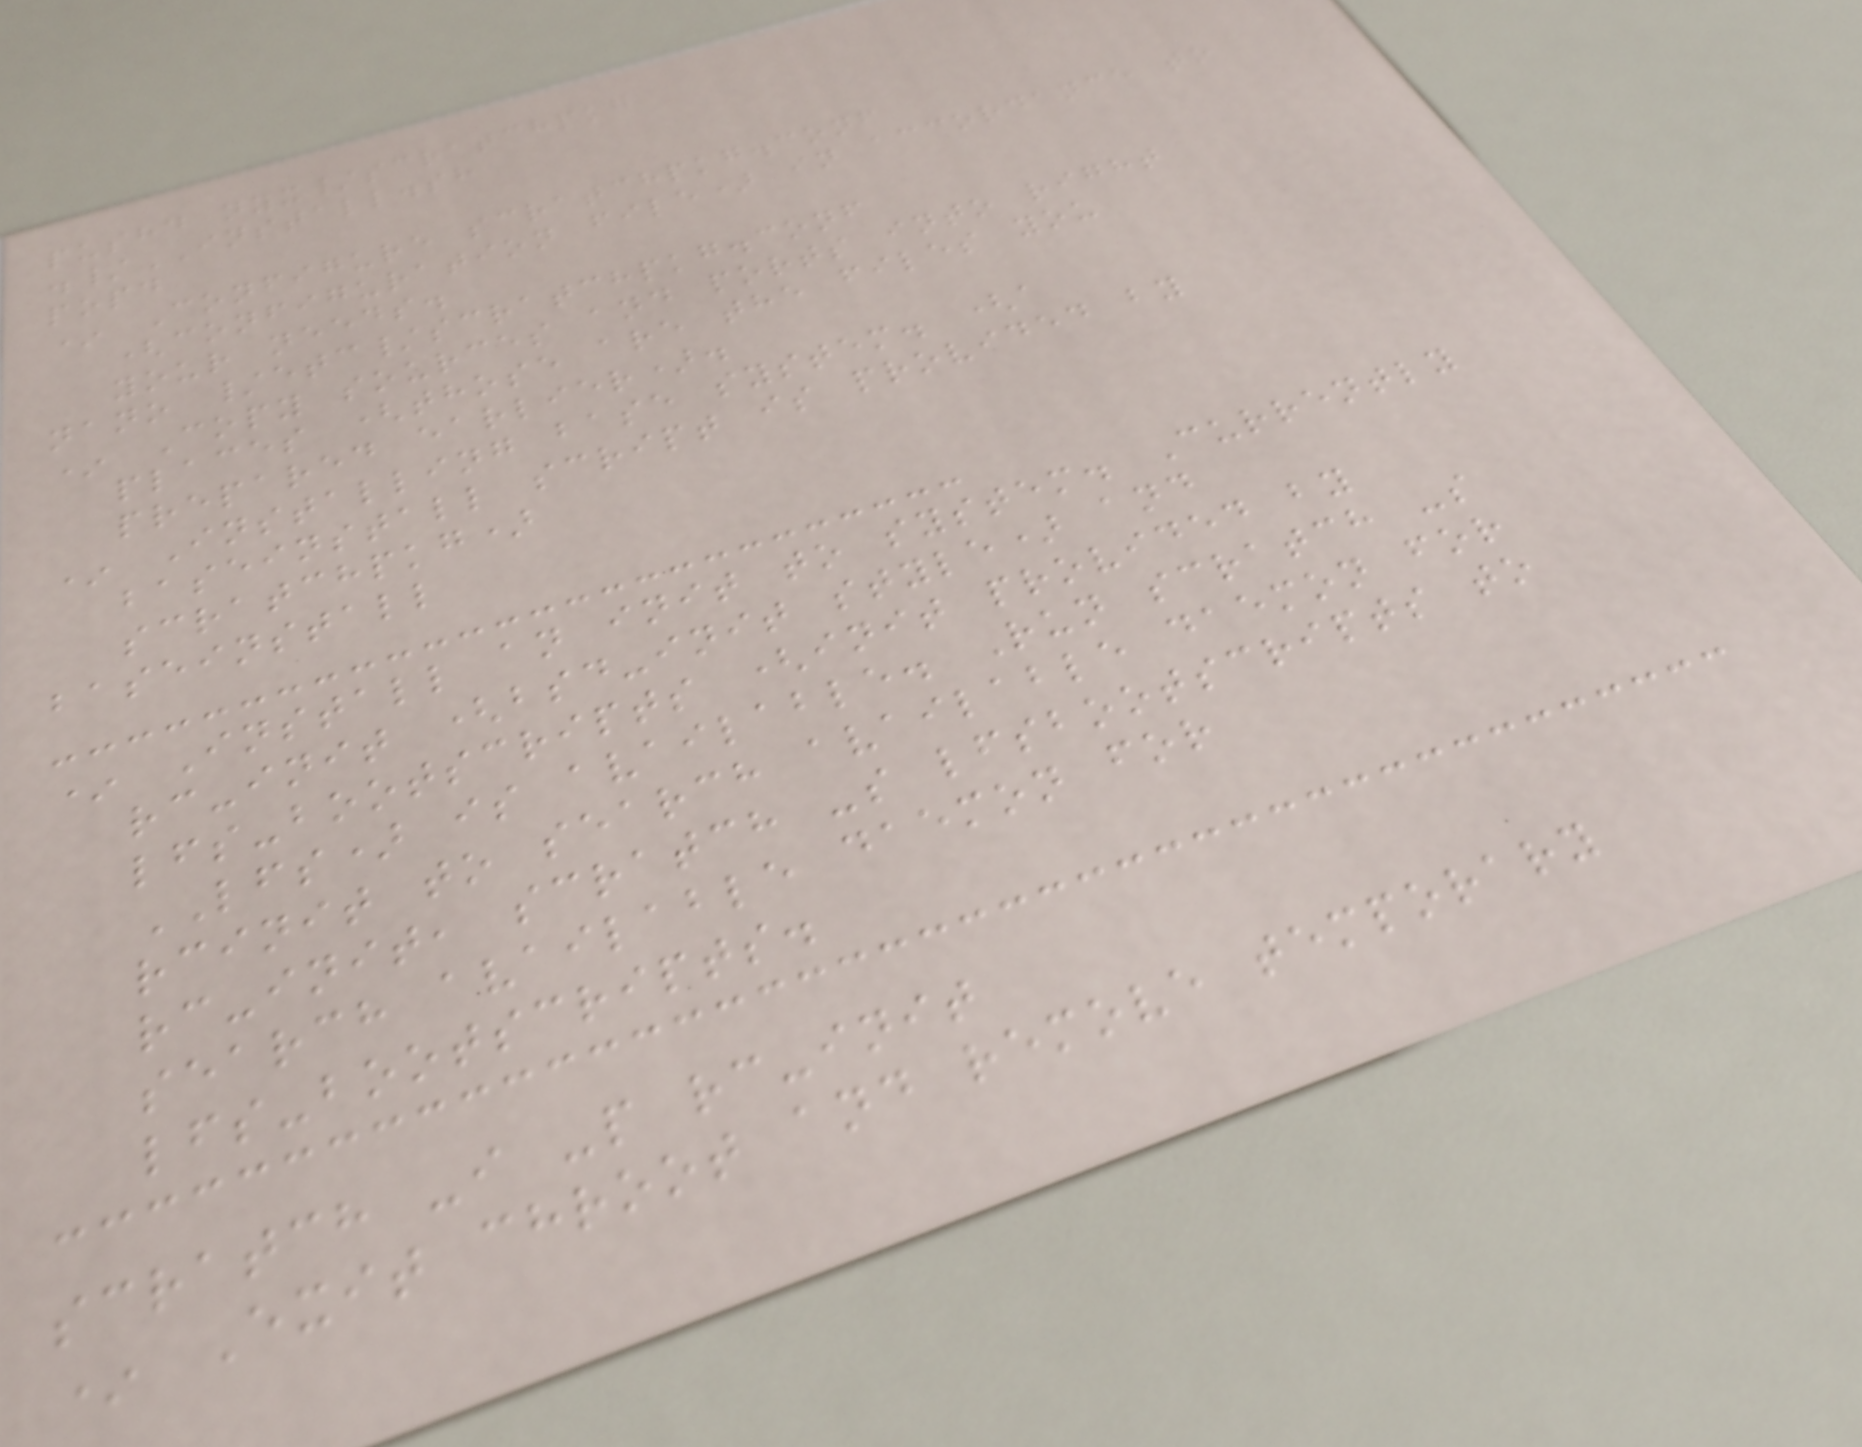pushd nyx/scratchpkg
./INSTALL.sh
popd
* Configure scratchpkg.conf
(configuration file) in accordance to
your needs.
nano /etc/scratchpkg.conf
* Copy sources and ports into right
places (those are the files you
prepared earlier).
* Installing base system. (a
baseinstall script is provided by
scratchpkg)
baseinstall
* Install an init to system. Currently
rc-init (bsd-init style) and
lfs-bootscripts (init provided by
LFS) is available. Run scratch -s
rcinit to search available daemon for
rc-init, scratch -s lfsbootscripts to
search available daemon for
lfs-bootscripts.
scratch -i -p rc-init
* Exit chroot and remove temporary
